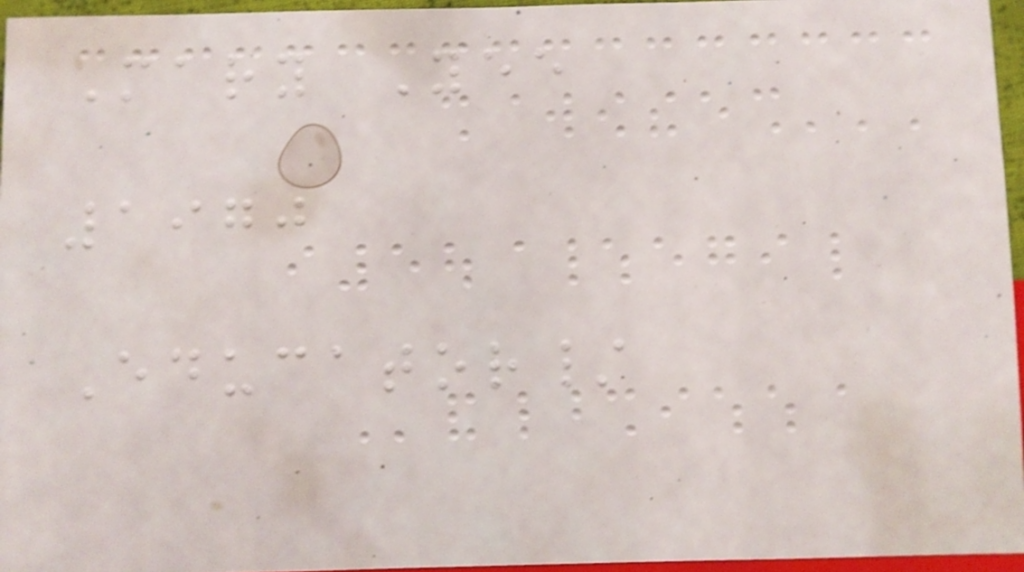Mary Yee
1970
Educator/
